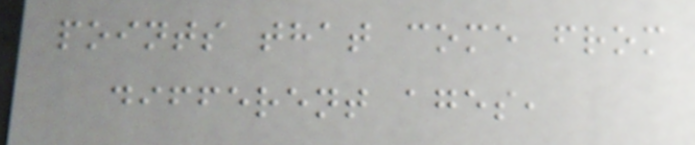points that come from
different ages,
